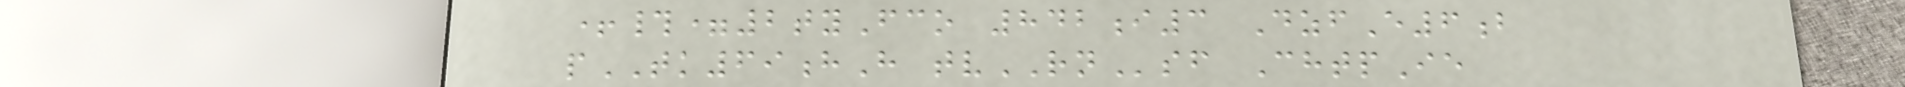+#=2tyFco 842i3 DzfE6b
pTK69hH tvRNsf ChtpIe
